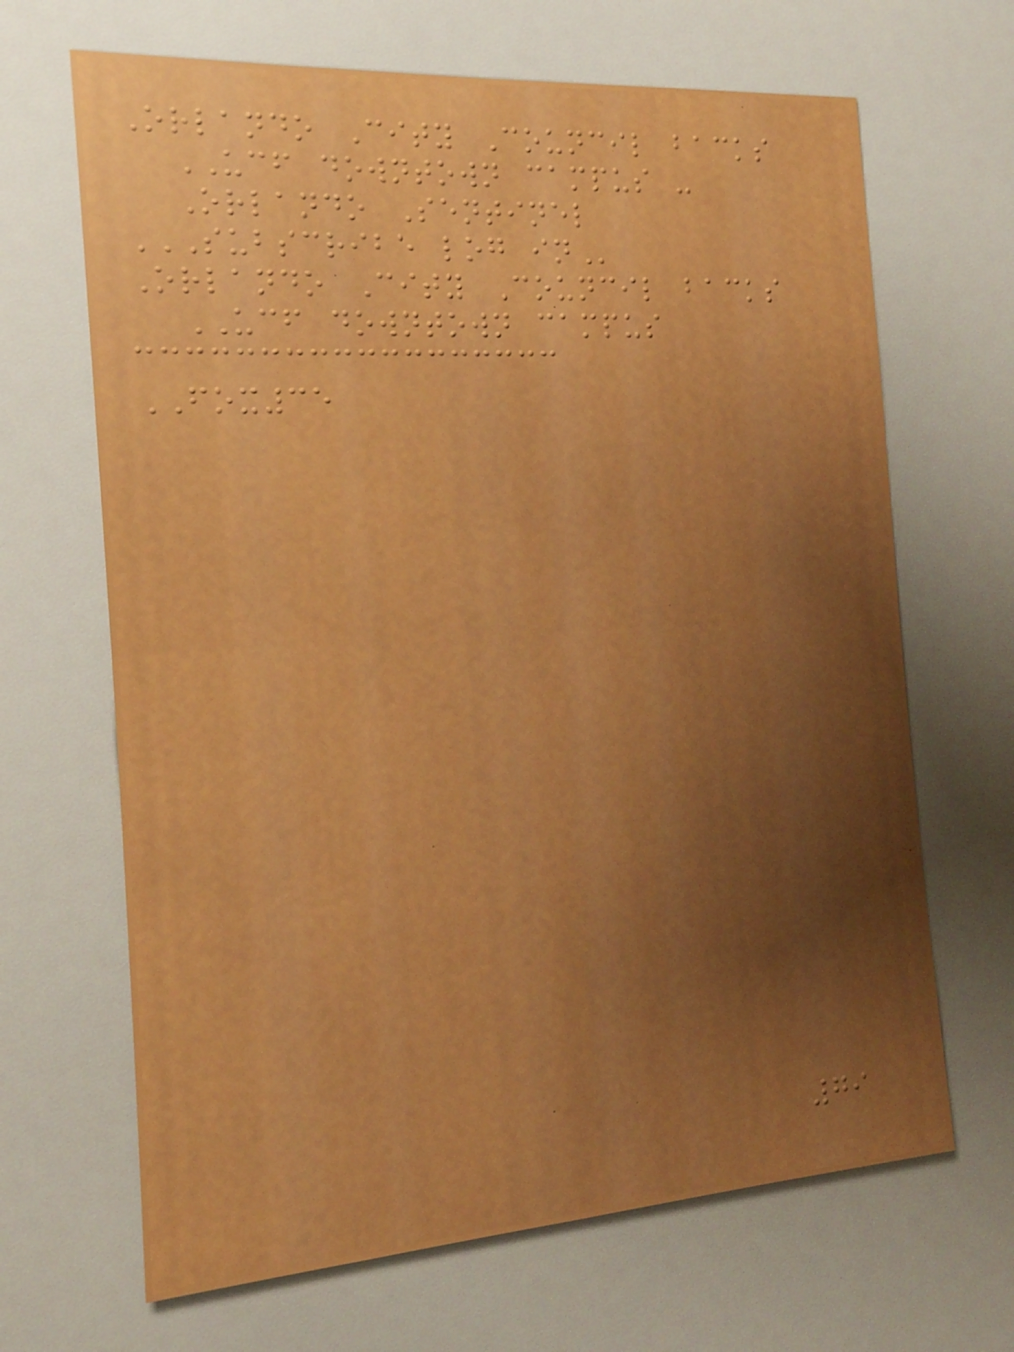Orlando City Council backs
UCF downtown campus -
Orlando Sentinel
SUBSCRIBE LOG IN
Orlando City Council backs
UCF downtown campus
FOX35
79
